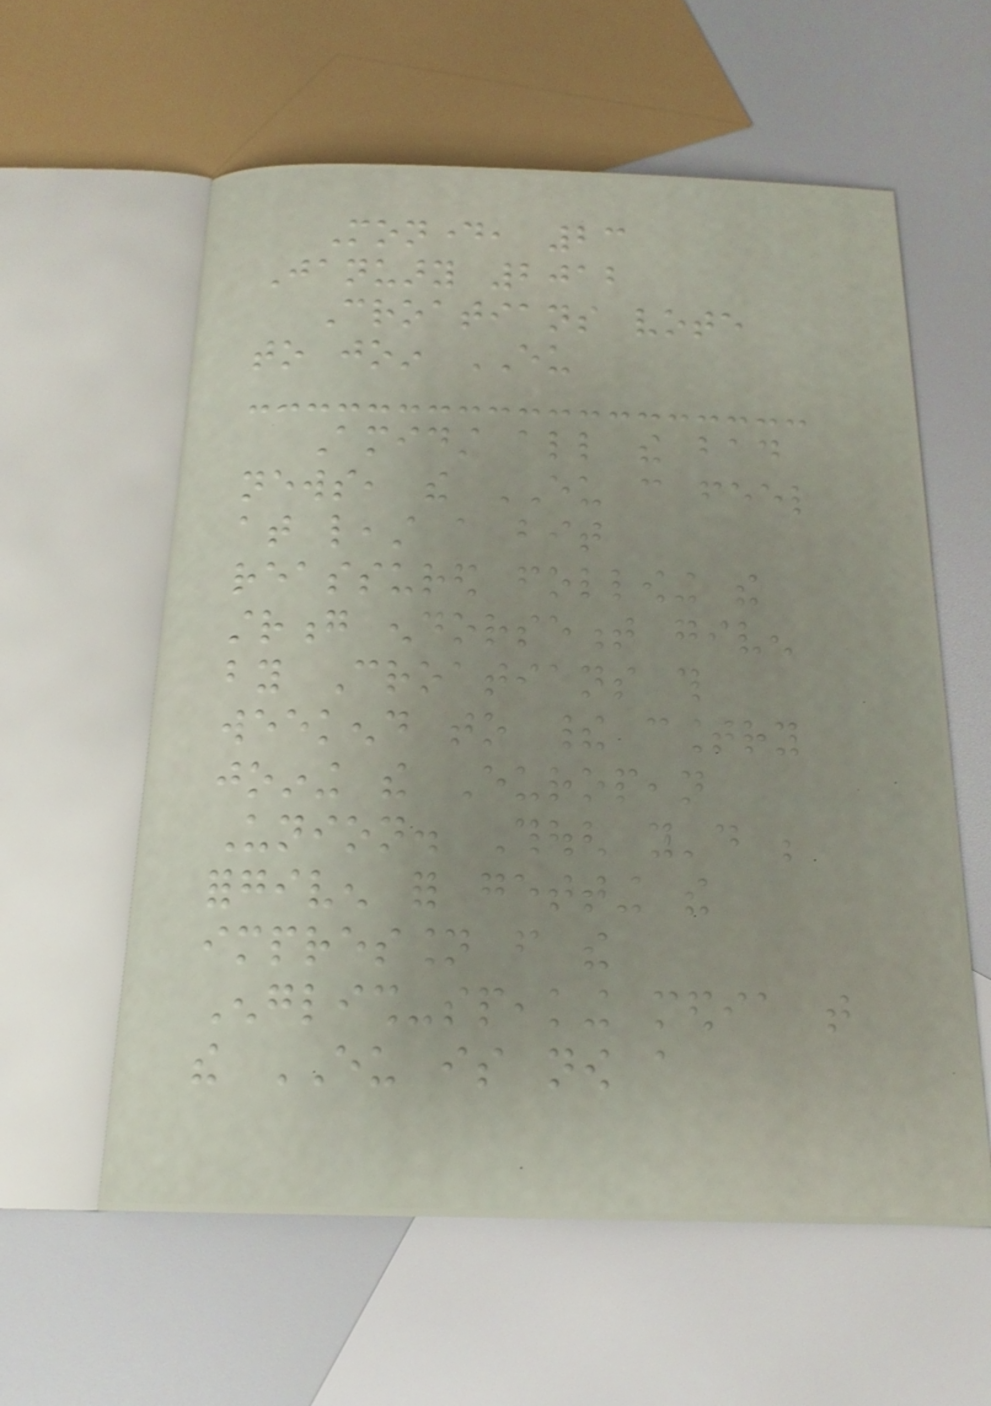Monday, 23
January 2012
Croatians vote
to join EU
Amidst all the bad
news, the EU can feel
at least a bit
reassured following the
strong endorsement given
by Croatians this
weekend to their country
joining the European
Union. Though you'd be
forgiven for getting the
impression from the
English-speaking media that
the EU is now a
